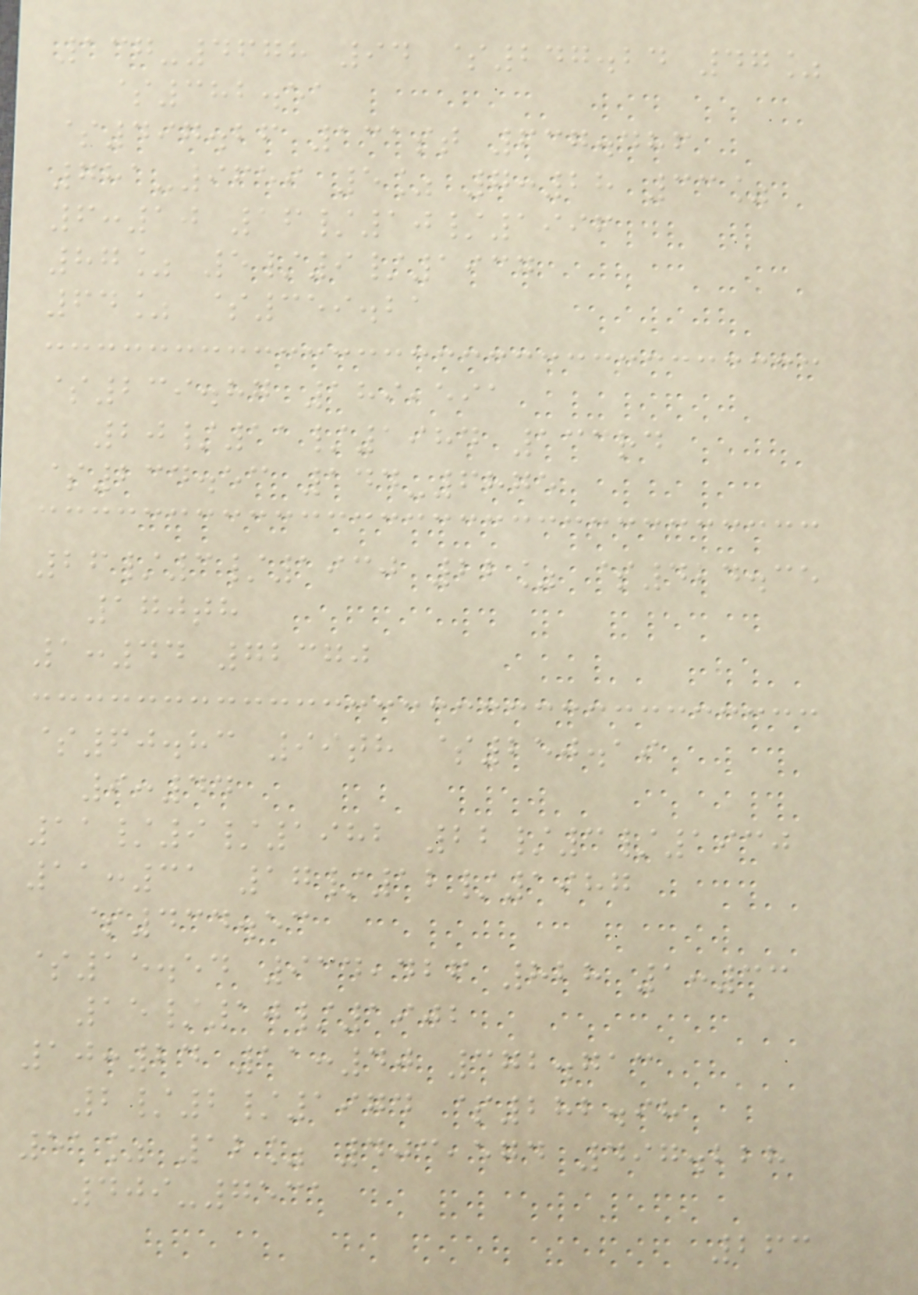137-4678 94 $247.24 47%
$382.51
$497.26 131st 637.486
781-9659 5% 7:28 33%
6:10 16/10/1996
87% 5/9/1937
64% $359.21
$239.87 189,591
20/11/1984 133rd
$234.53 144-6875
26/3/1930 22% $424.35
170th
1:44 72370
$60.83 99th $250.19
9:44
11/9/1982 22/3/1930
11:31 17/12/1987
$434.53
$15.54 934,426 828 1:33
15/10/1902
10:24 11:40 372.713
2/2/1974 $282.98
51% 12% 403,574 497.228
409-7531
263
